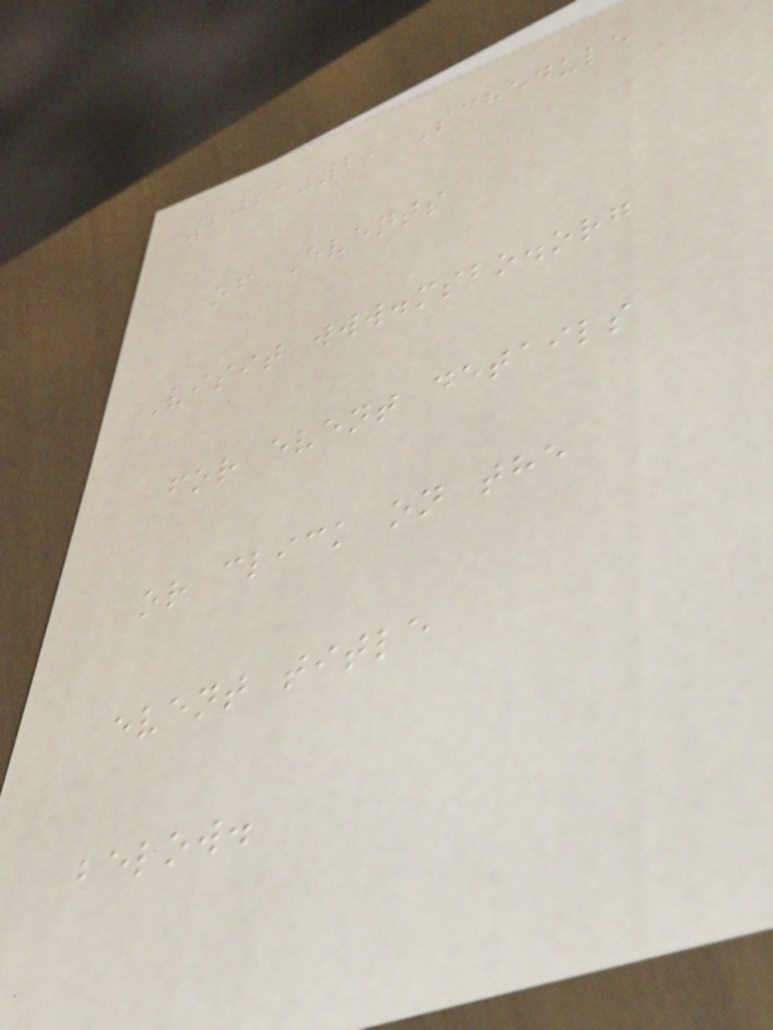2021-22 Schedule
of Events
Visit www.msbo.org
for event details
or click on the
event title
below.
